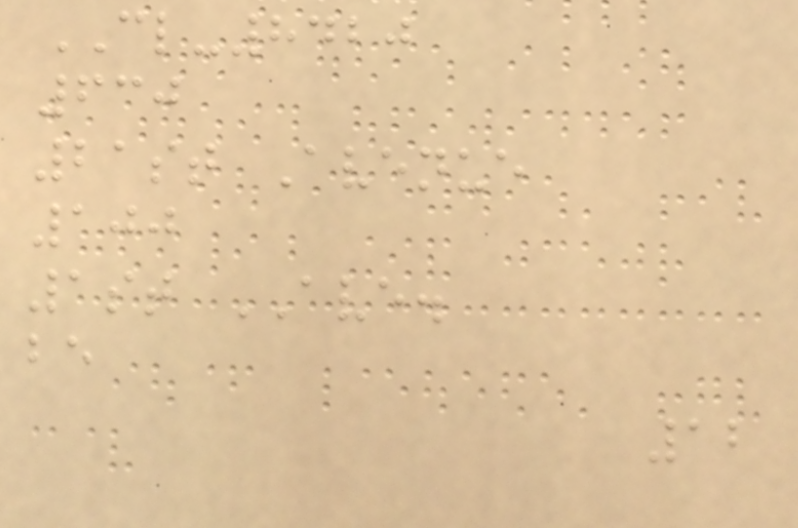CL-8420
630
21st Avenue
100
1st AVE.
be
12
